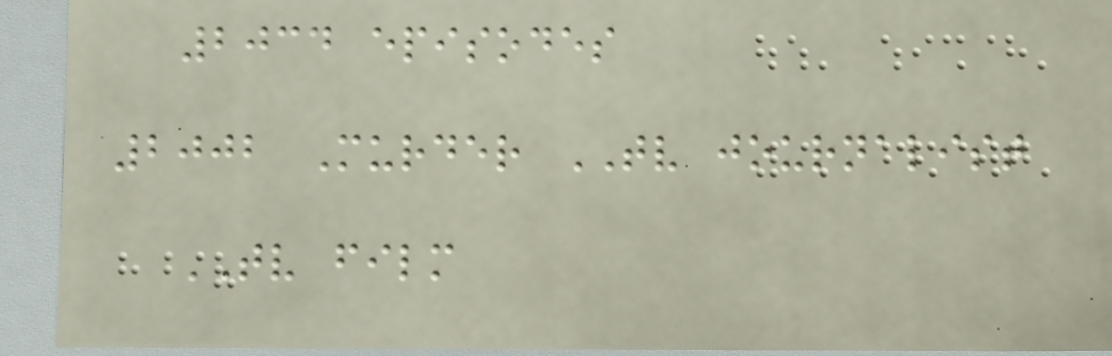2034 episodes
2002 Murder TV journalist
TV film
